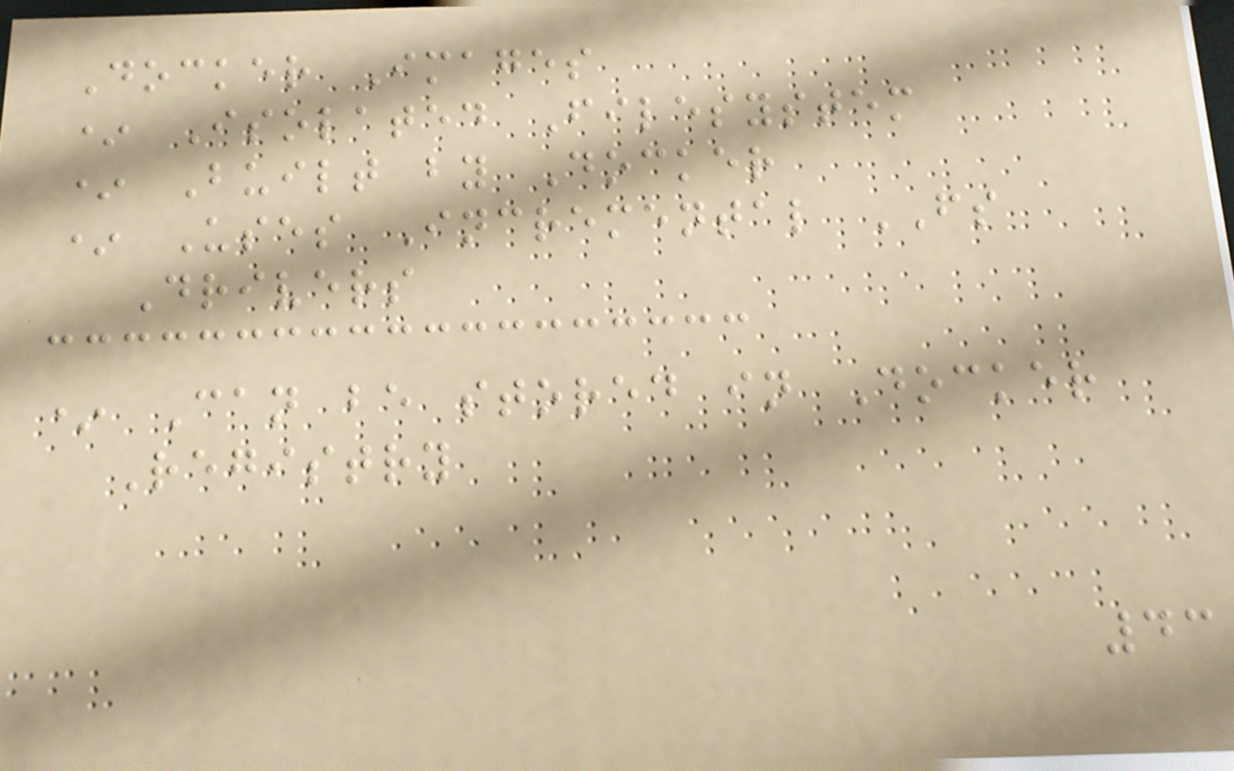Docker Images
* Isolated Filesystem
* Built by Docker
* Uses Incremental FS
Drivers
* Can be stored in Docker
Registry
43
